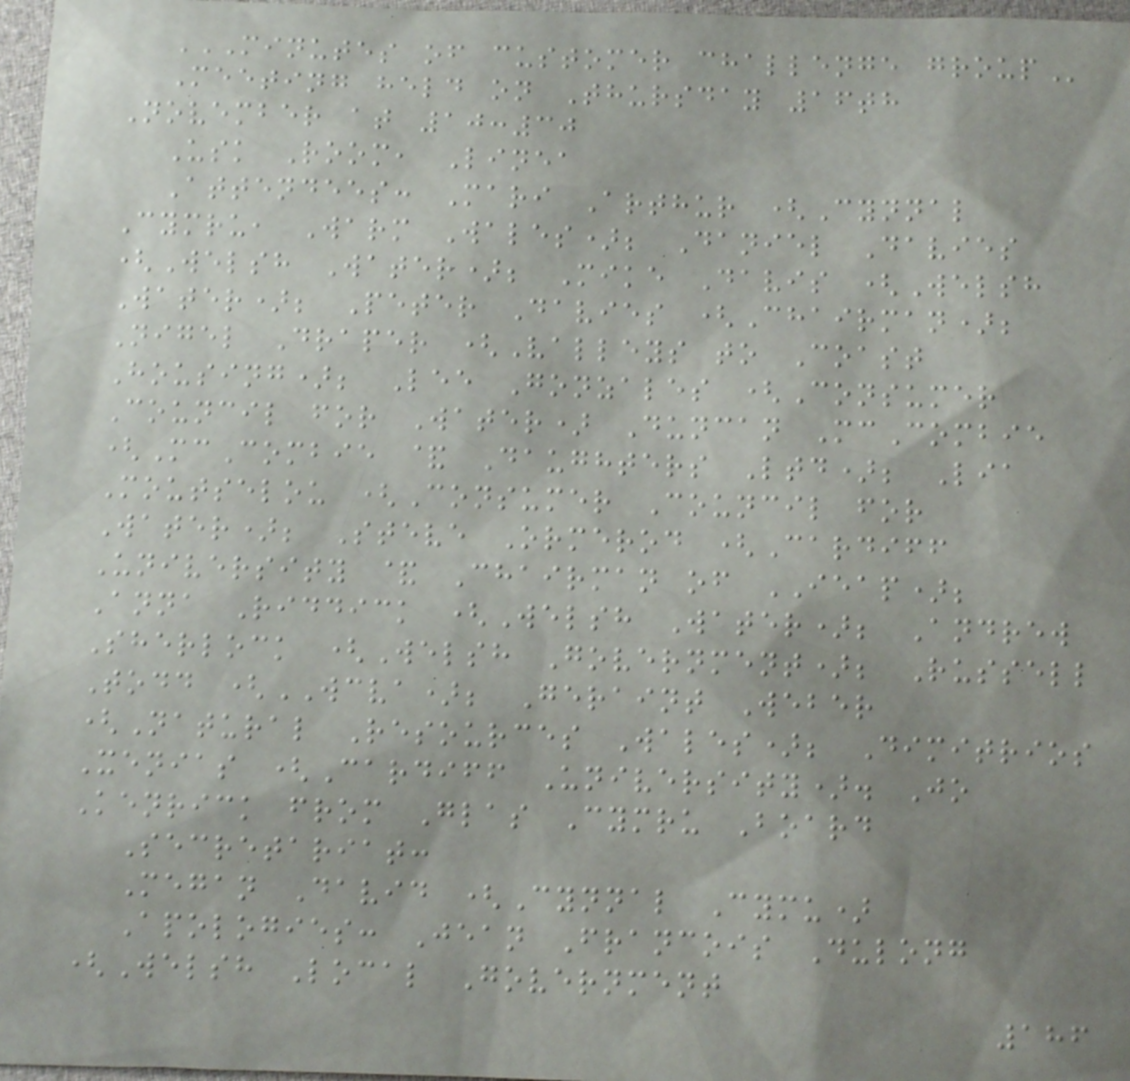MINUTES OF CUSTOMER CHALLENGE GROUP
Meeting held on Thursday 16th
November at 10:30
Usk Room, Linea
Attendees: Mari Arthur (Cynnal
Cymru, Warm Wales); Daniel Davies
(Welsh Water); Mike Davis (Welsh
Water); Peter Davies (Chairman);
Nigel Draper (Valleys to Coast
Housing); Lee Gonzales (Consumer
Council for Water) Duncan McCombie
(McCombie & Daughters Ltd); Lia
Moutselou (Consumer Council for
Water); Steve Ormerod (Cardiff
University & Chairman of IEAP);
Anna Riddick (Welsh Water); Andrew
Sherlock (Welsh Government); Russell
Todd (WCVA); Geraint Weber
(Natural Resources Wales); Dimitrios
Xenias (Cardiff University). Jo
Kenrick from Glas Cymru Board
Secretariat:
Megan David (Cynnal Cymu)
Apologies: Jean Francois Dulong
(Welsh Local Government
186
